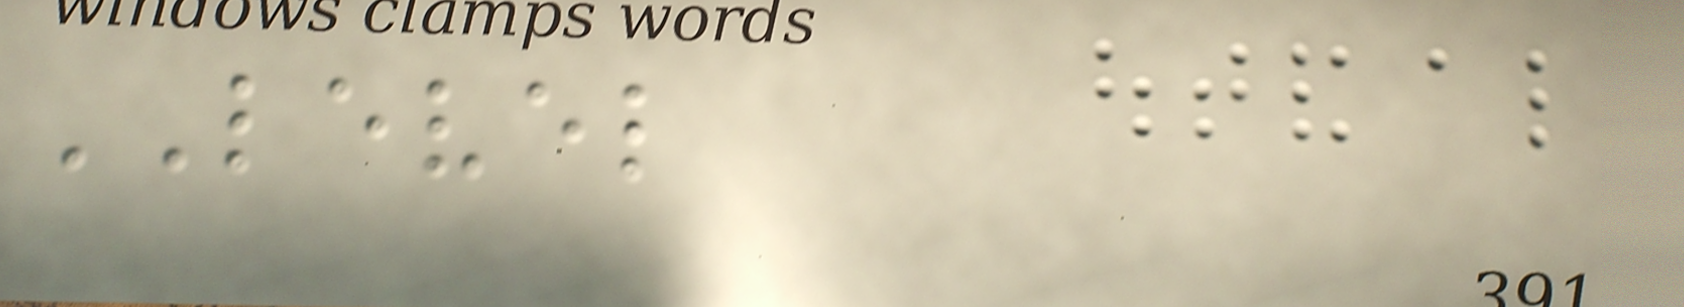LEVEL
